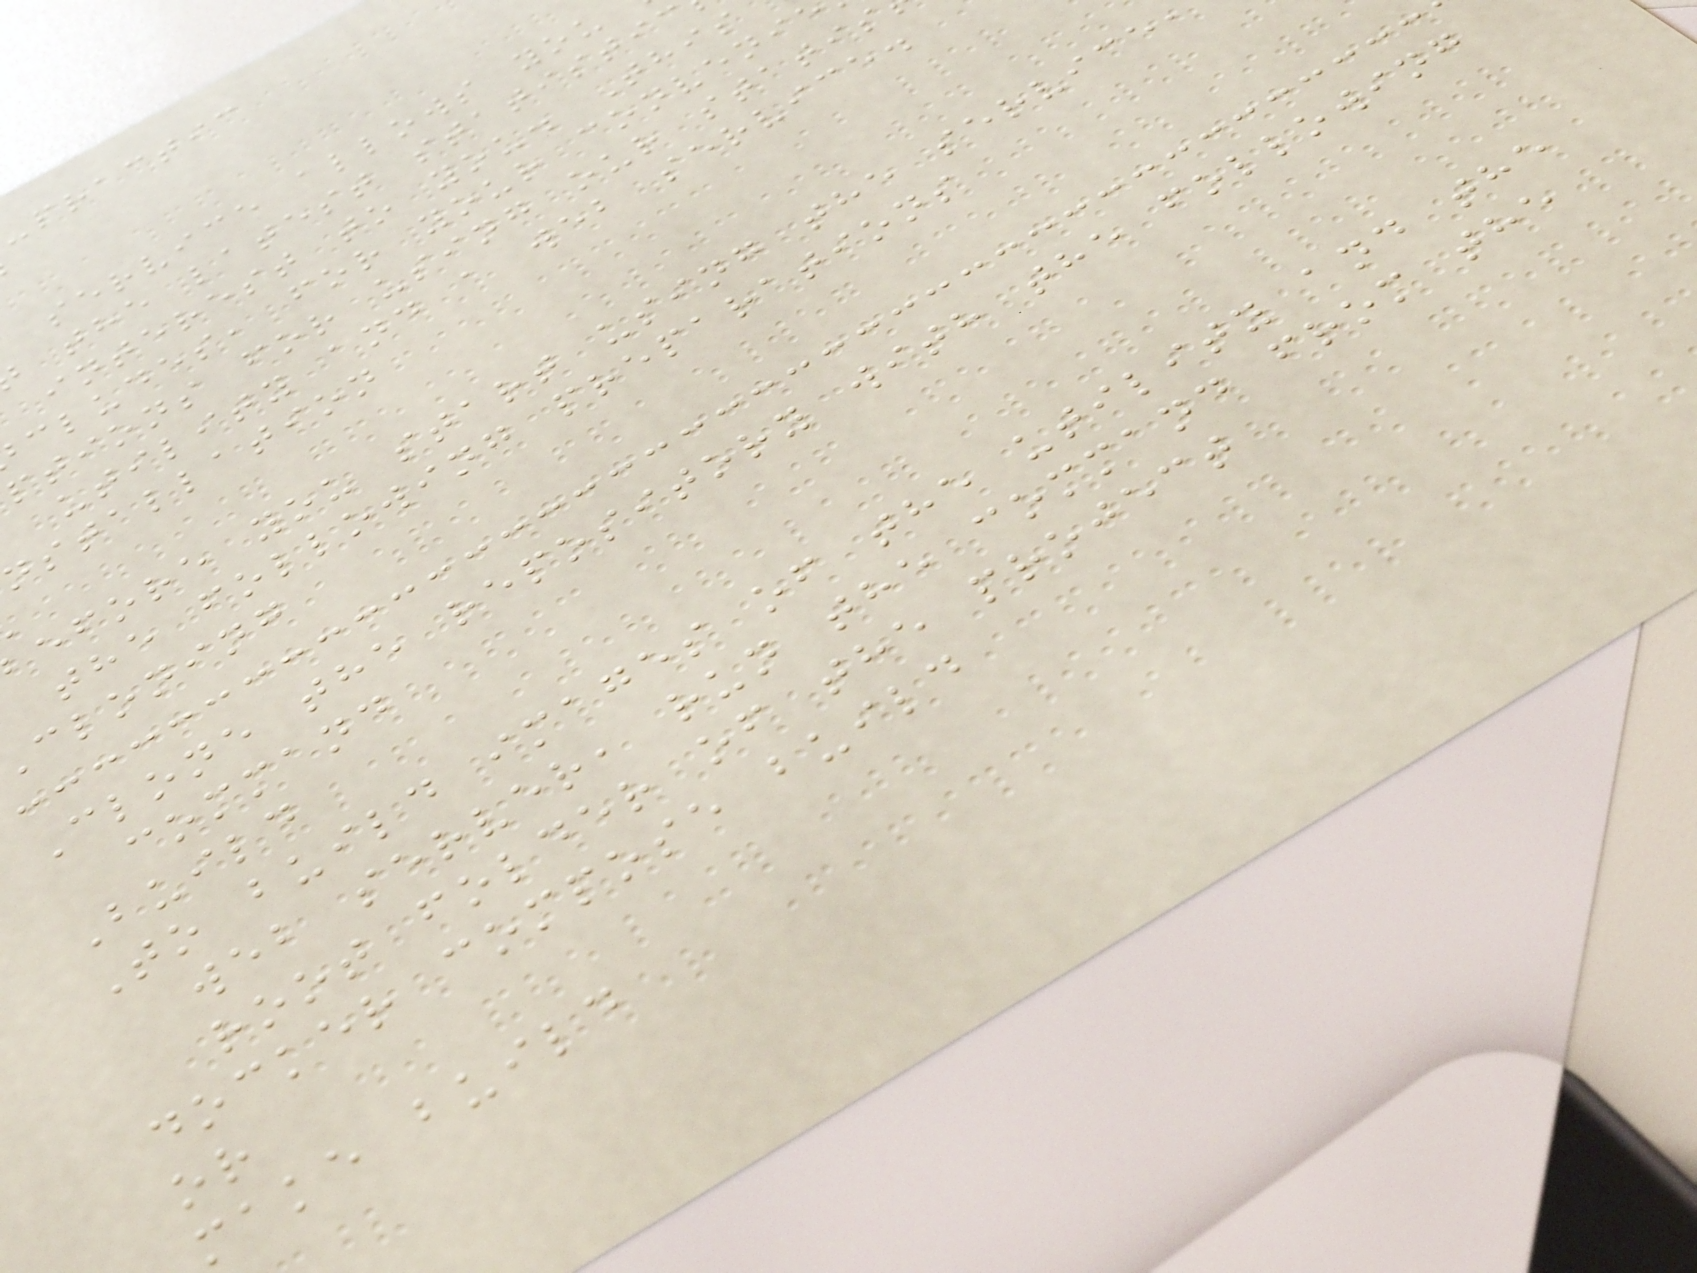practic
service allows you
the latest statistic
interest to you. This
cludes, for your conveni
ptions for using our statis
utility and a web service.
nstallation
efore you start using the service
the following preparations
cloning
Clone the repository with the following
command
Build
To build images of the utility and the
web server, run the command from the
root folder of the project
docker compose build
or
make build
